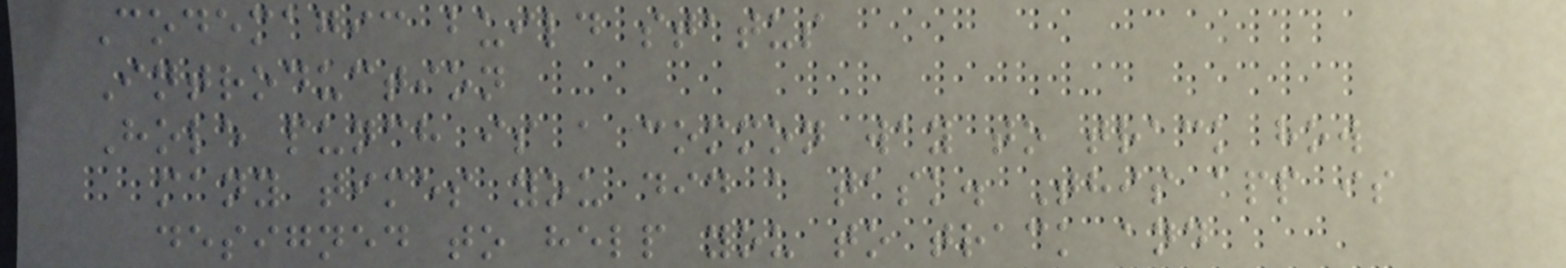Codemagic build status
Introduction
Hole punch is a common way to track how
many times you did a task. This app is
designed to help you to track and
